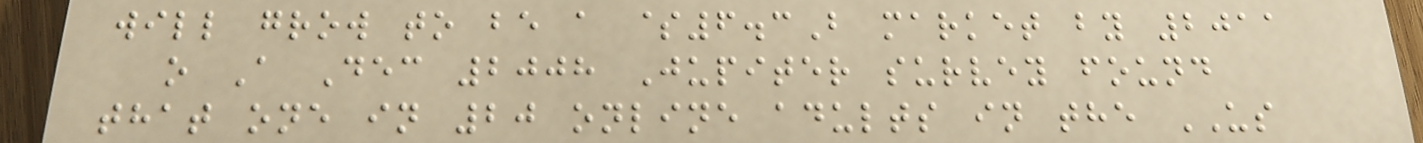will grow to be a $6.3B market by 2011
o A Dec 2008 Jupiter survey found
that one in 20 online adults in the US
